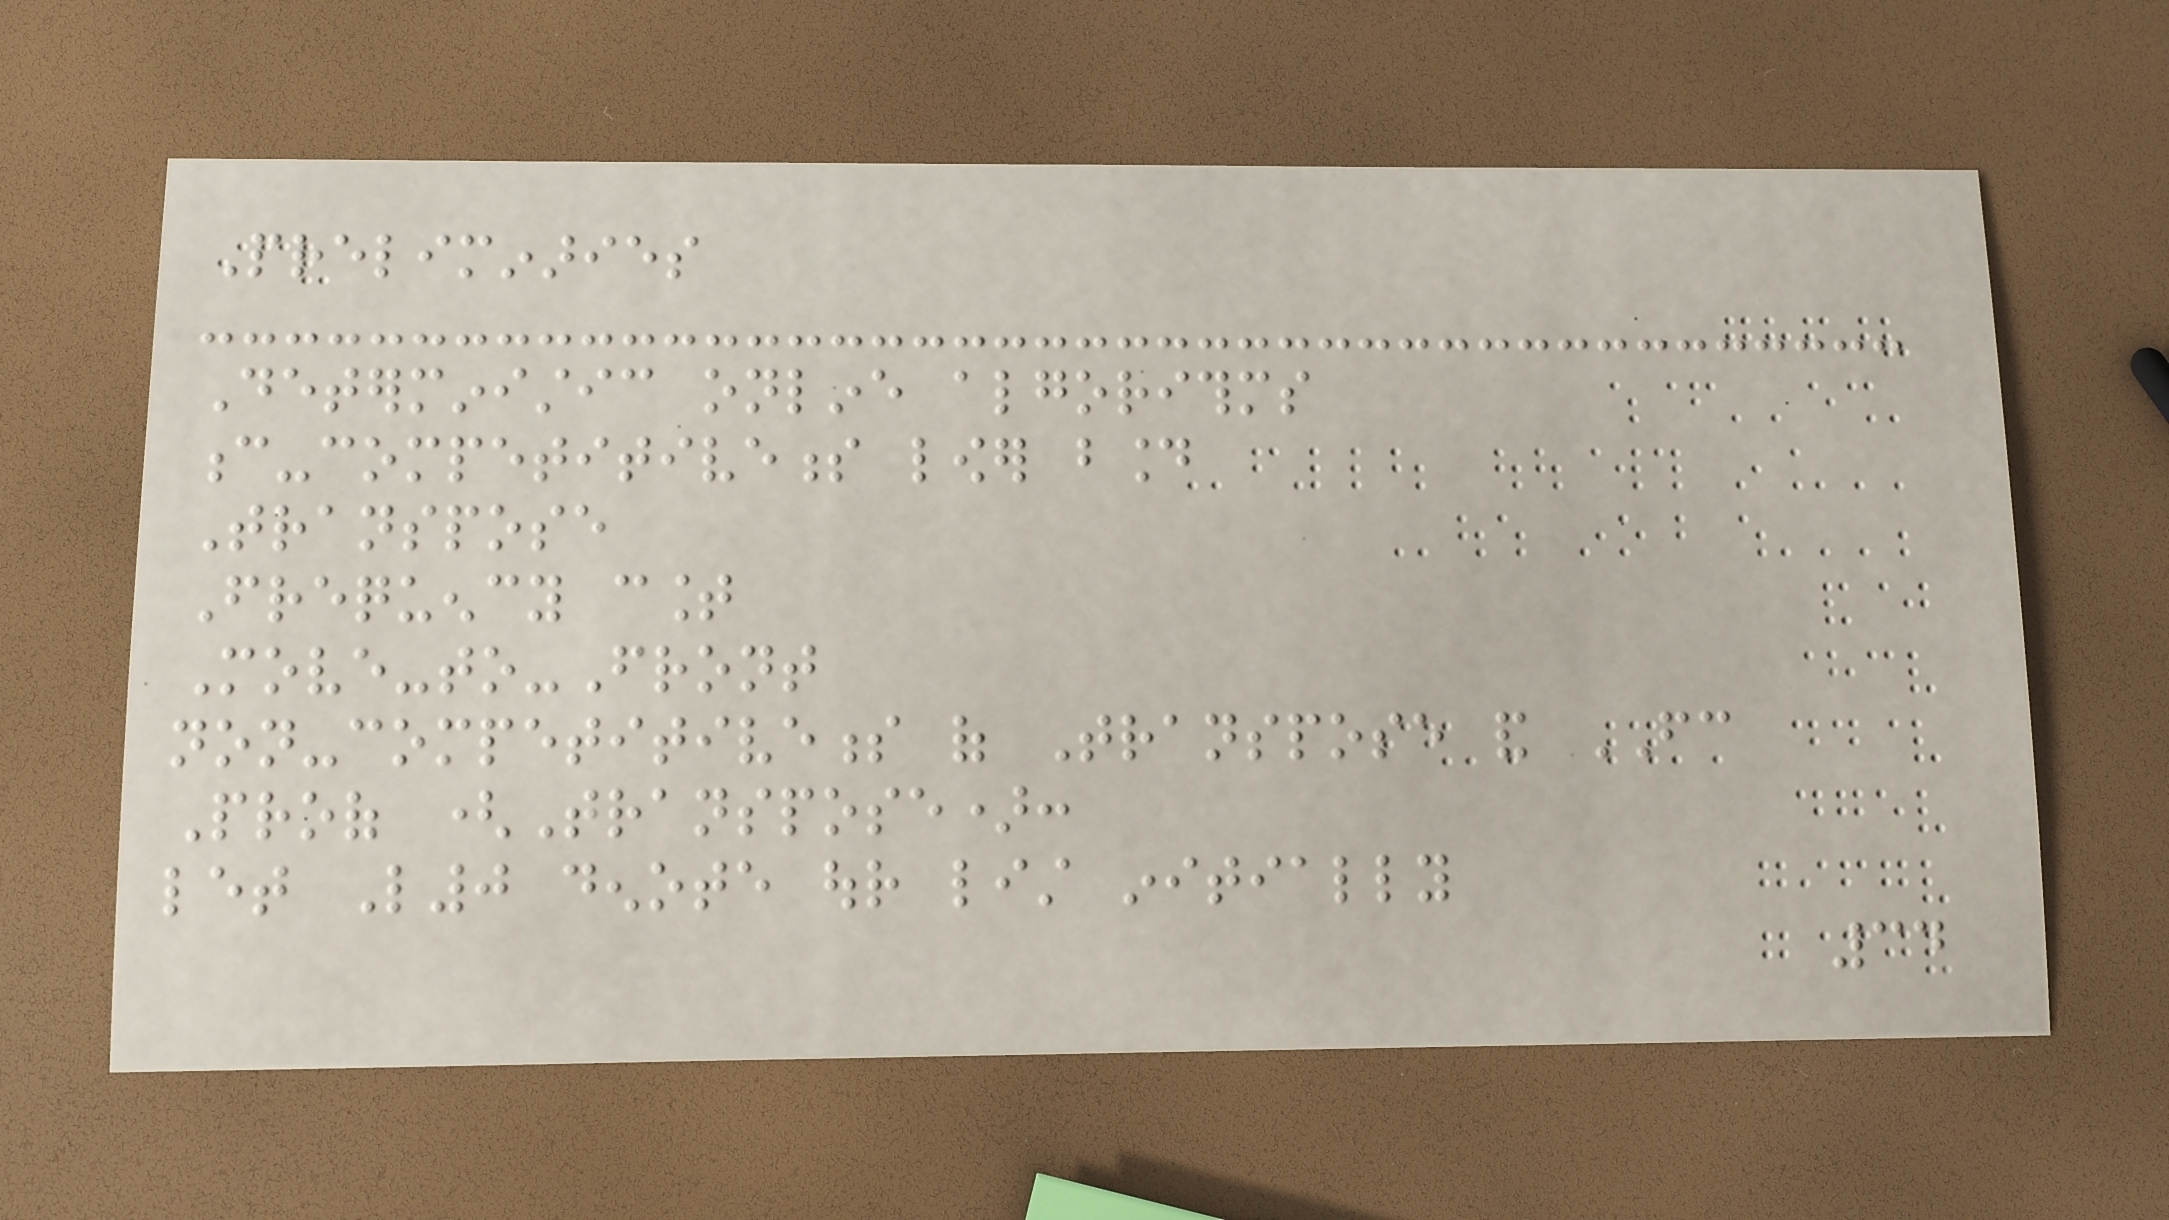Preliminaries
Deterministic online algorithms
c-competitiveness lower bound
Transpose
Frequency count
Move-to-Front
non-competitiveness of Transpose and FC
Proof (Transpose):
let L0 denote our list initially
34
